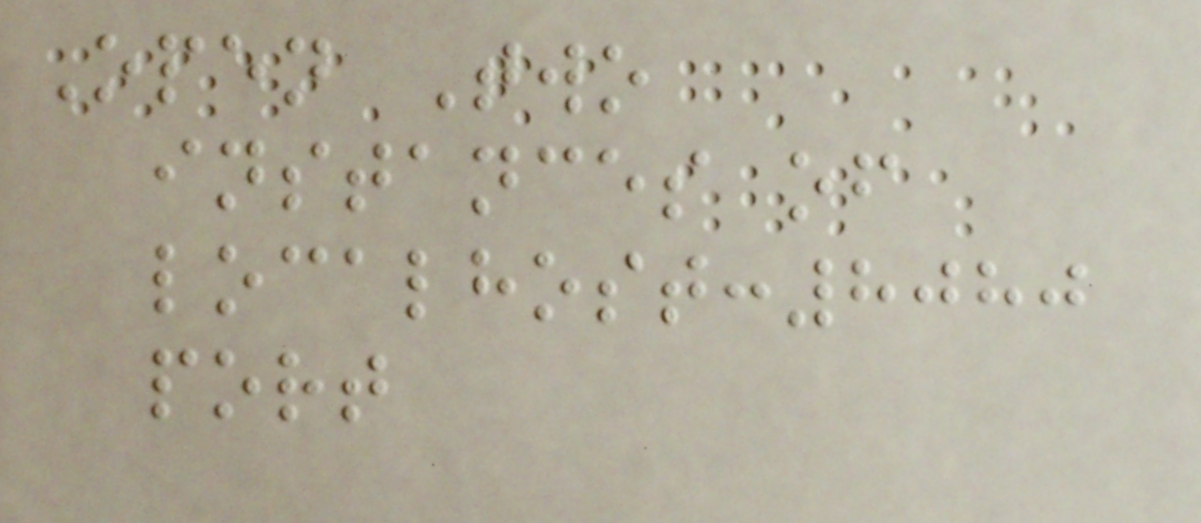Open Two
instances of
localhost:8080
port
